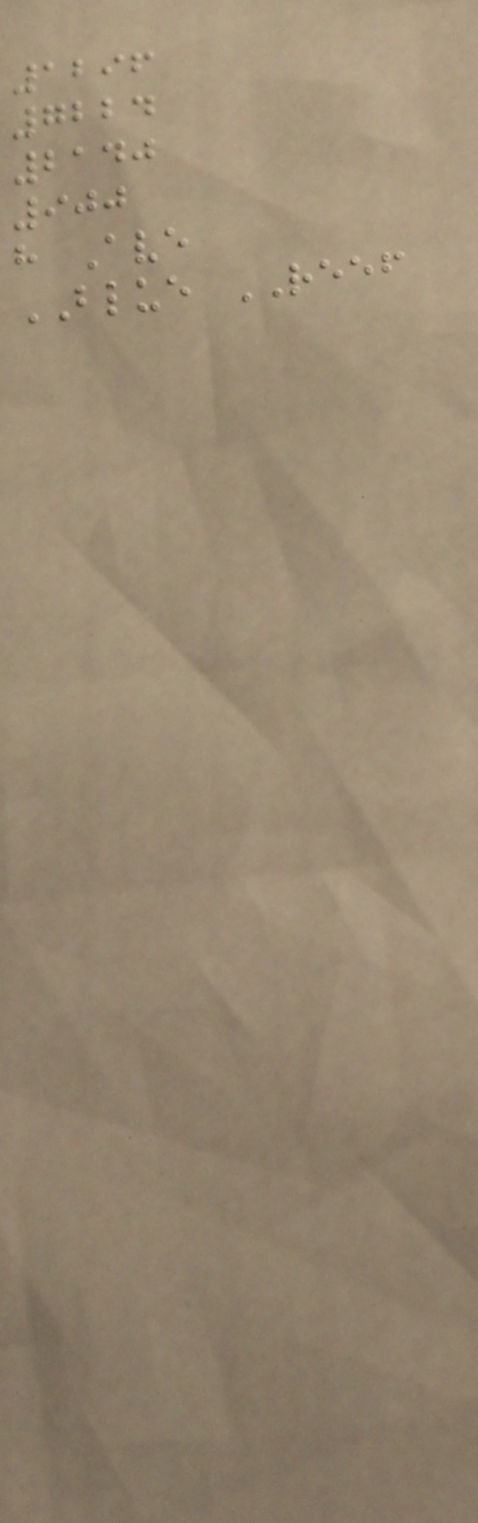1296
7224
2140
900
h Ave
BLUE REEF
